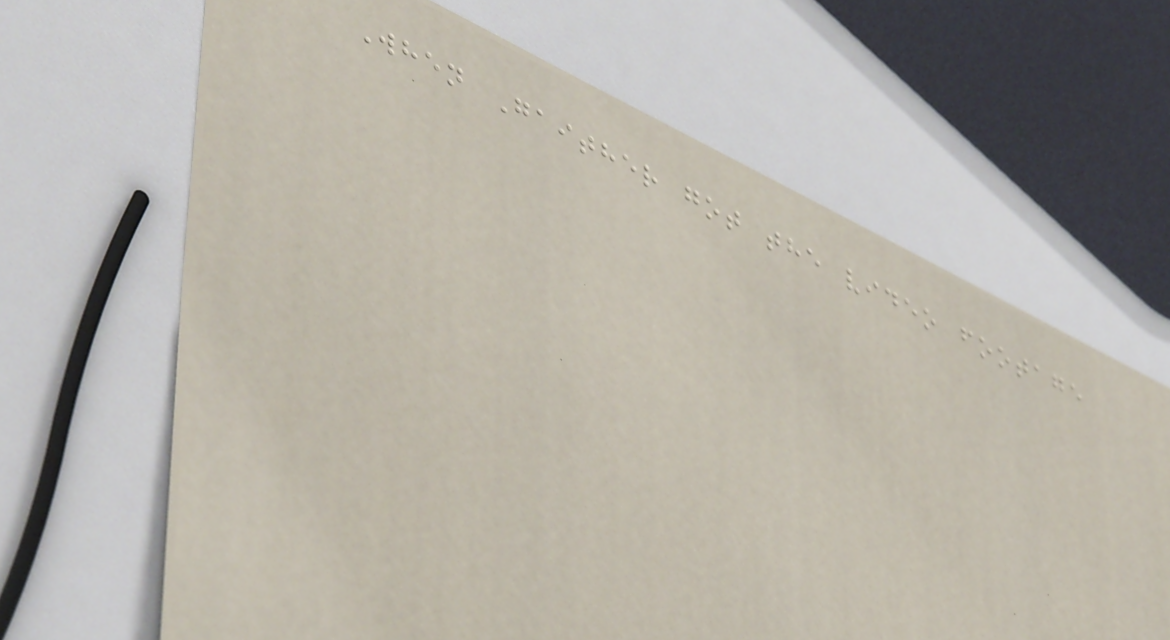When Gaither got the video footage
